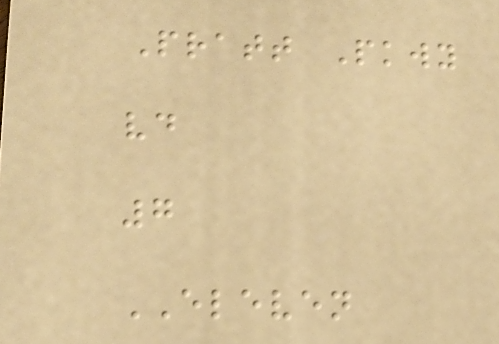Pratt Pkwy
vd
7
ELEVEN
